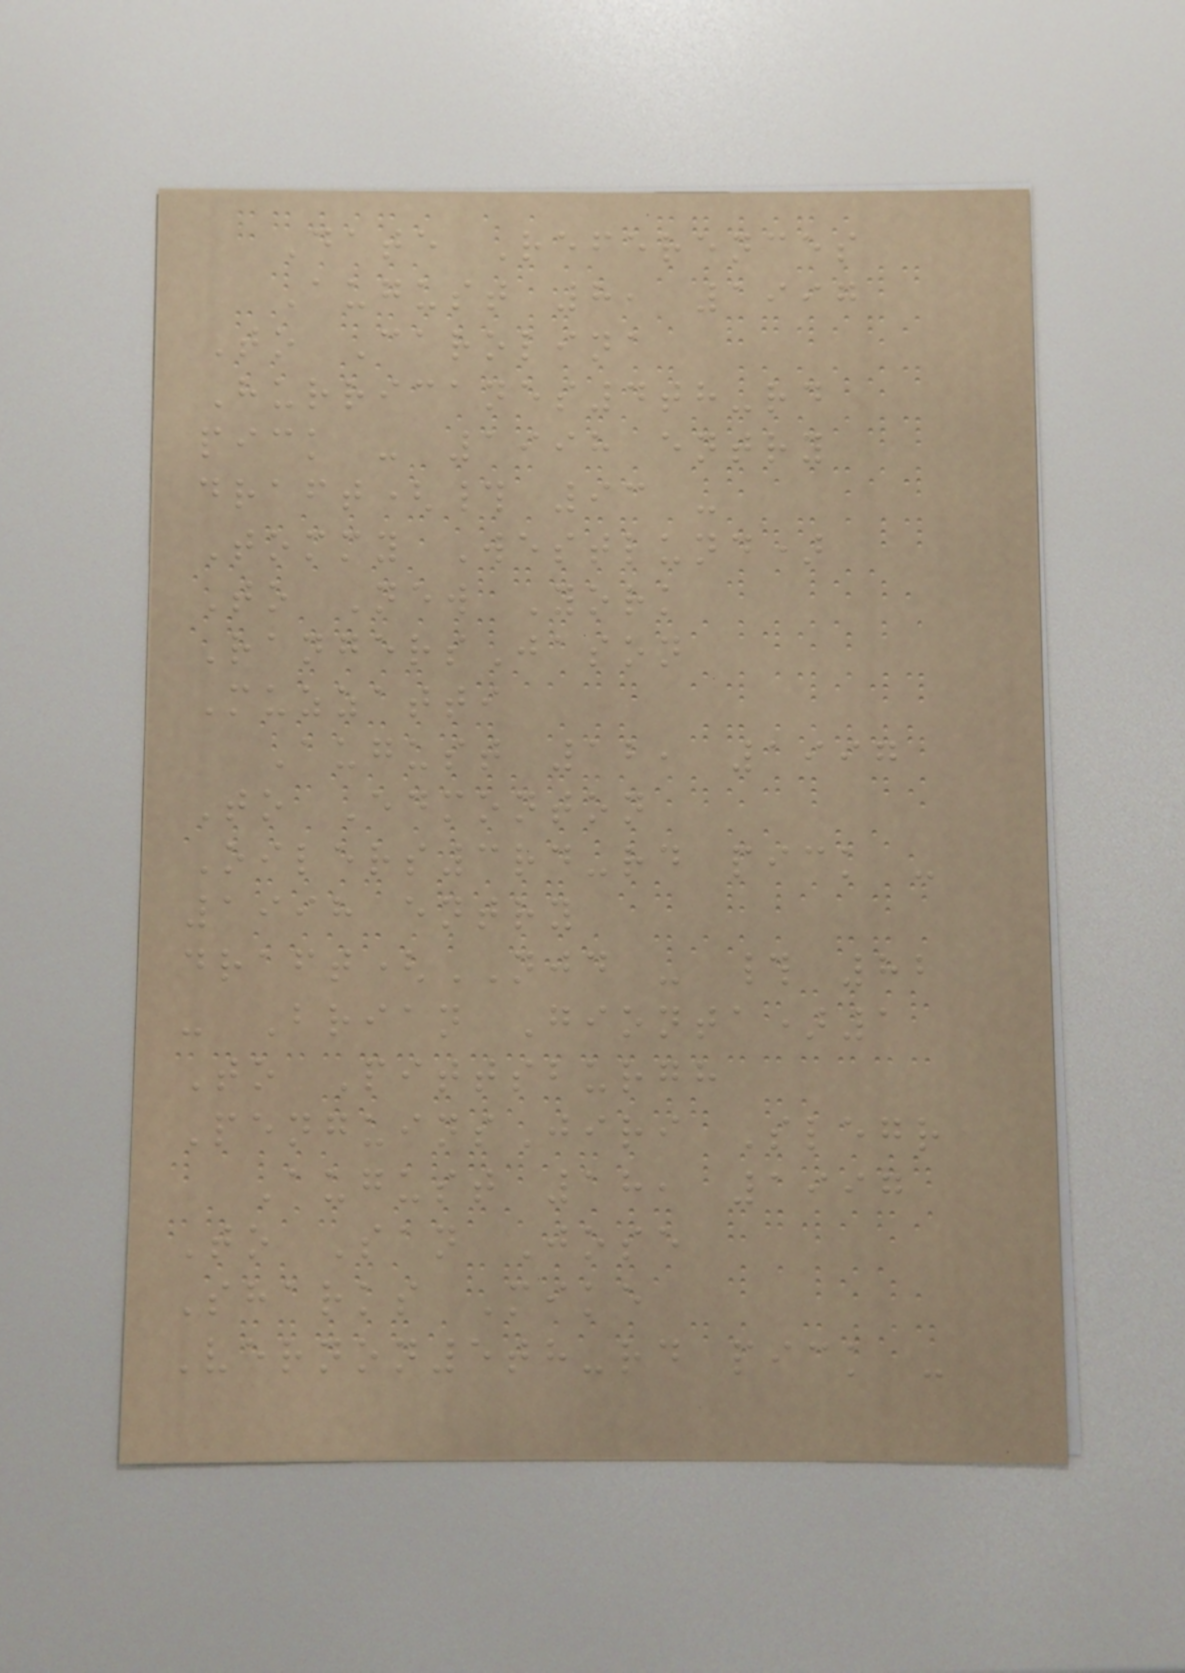Date References
August 8, 1997
To Carolina
Hurricanes4th-rd
pick - 1998 entry
draft(# 93 -
Tommy Westlund)
To New York
RangersJason
Muzzatti
August 12, 1997
To Edmonton
Oilers3rd-rd pick -
1998 entry
draft(NJD - # 82
- Brian Gionta)1
To Pittsburgh
PenguinsJiri Slegr
August 18, 1997
To San Jose
Sharks Mike
Vernon5th-rd pick -
